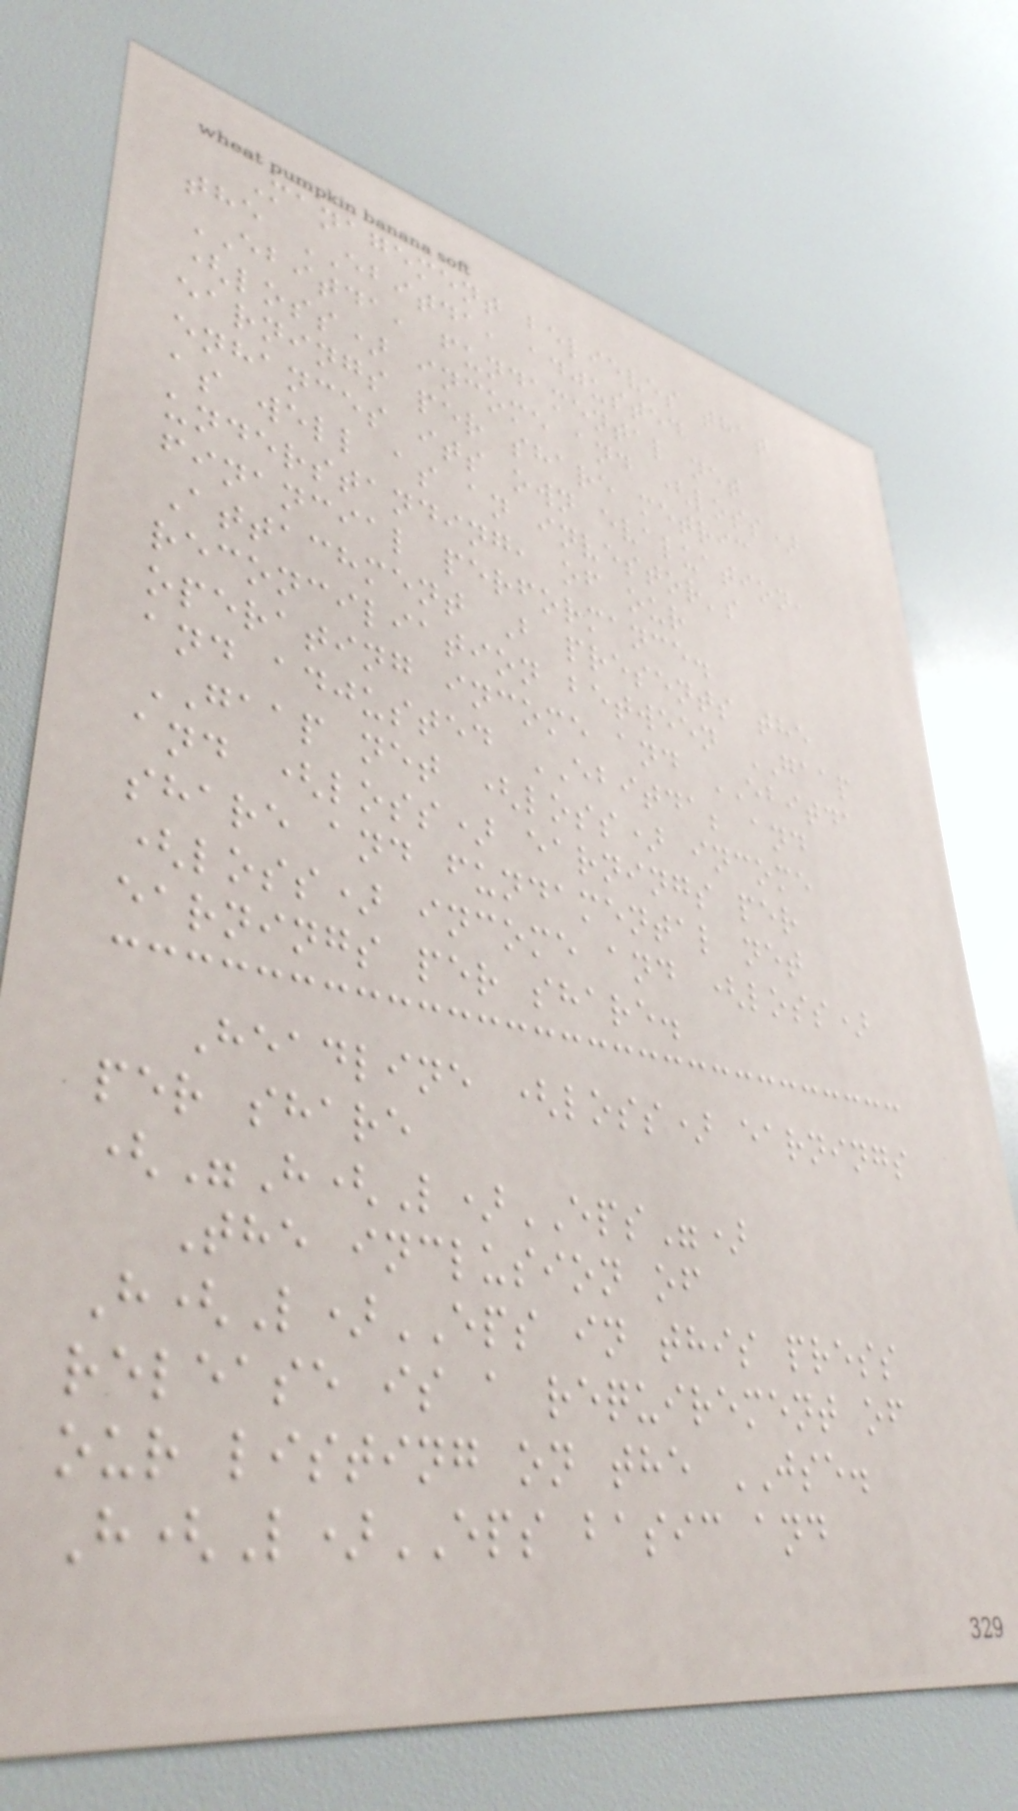Management believes that
the EBITDA, adjusted
EBITDA, fundamental net
(loss) income and (loss)
earnings per share metric
enhances its own evaluation,
as well as an investor's
understanding, of our
financial performance.
Attachment B presents the
reconciliation between GAAP
operating income and EBITDA
and adjusted EBITDA; and
GAAP net (loss) income
and (loss) earnings per
share and fundamental net
(loss) income and (loss)
earnings per share.
Headline (loss) earnings
per share
("H(L)EPS")
The inclusion of
H(L)EPS in this press
release is a requirement of
our listing on the JSE.
H(L)EPS basic and
